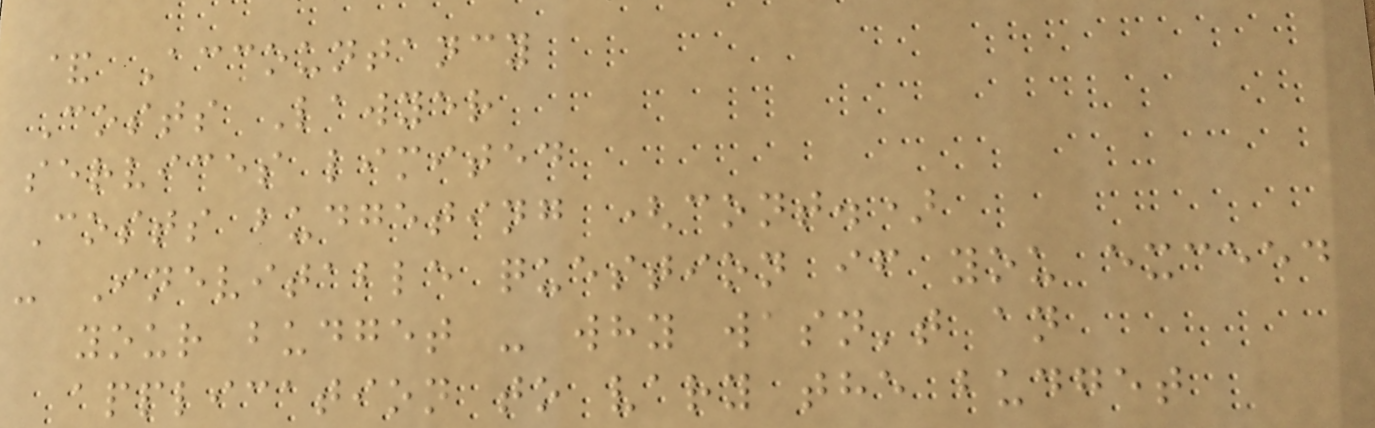& Accountancy
Costs Lawyer
services limited
Costs budgeting (cont.)
- Inevitable question if you exceed
your budget - why wasn't an
application to vary the budget
